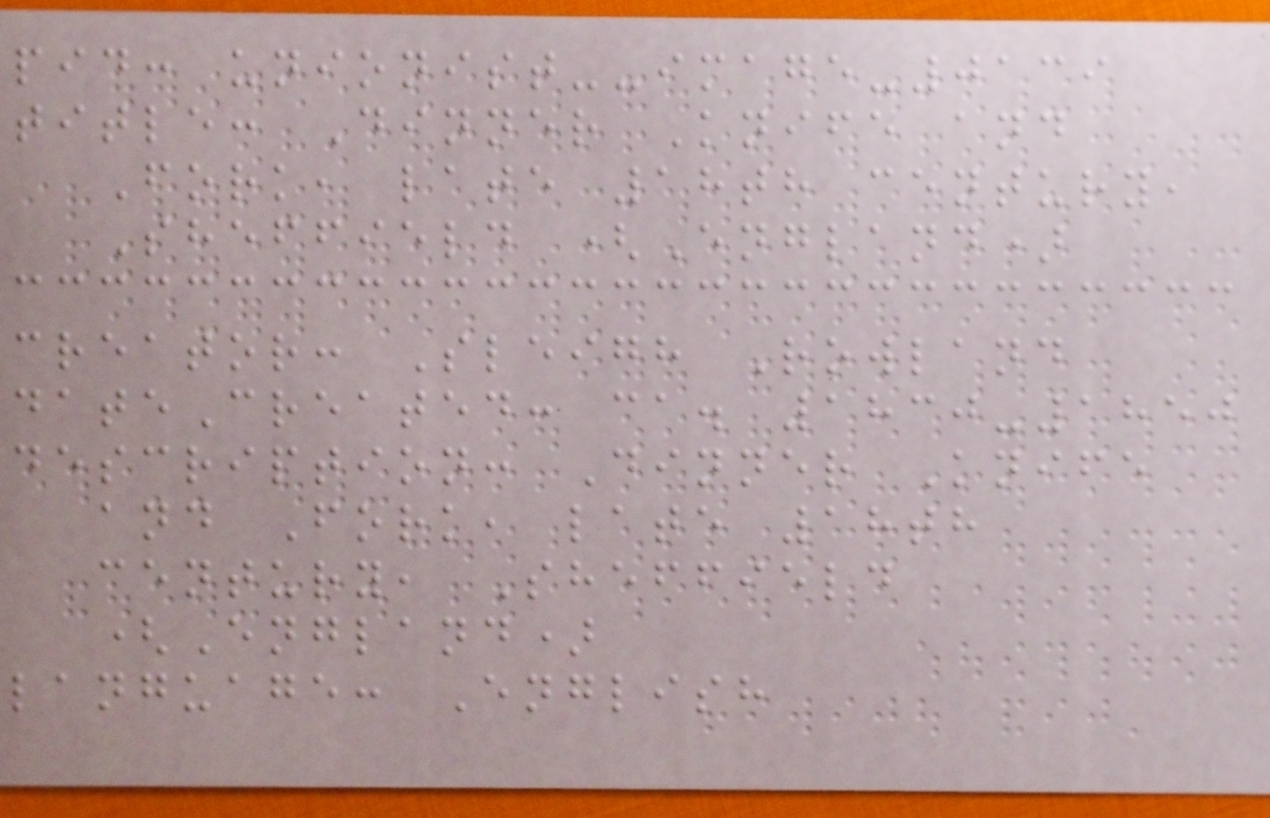pid: unionist--image-0139
title: Dinner Knife and
Fork, late 18th century,
Sheffield (England)
creator: Sleigh Rowland
dateCreated: ca. 1830-1850
description: Dinner Knife
and Fork, late 18th
century, Sheffield
(England)
language: English
